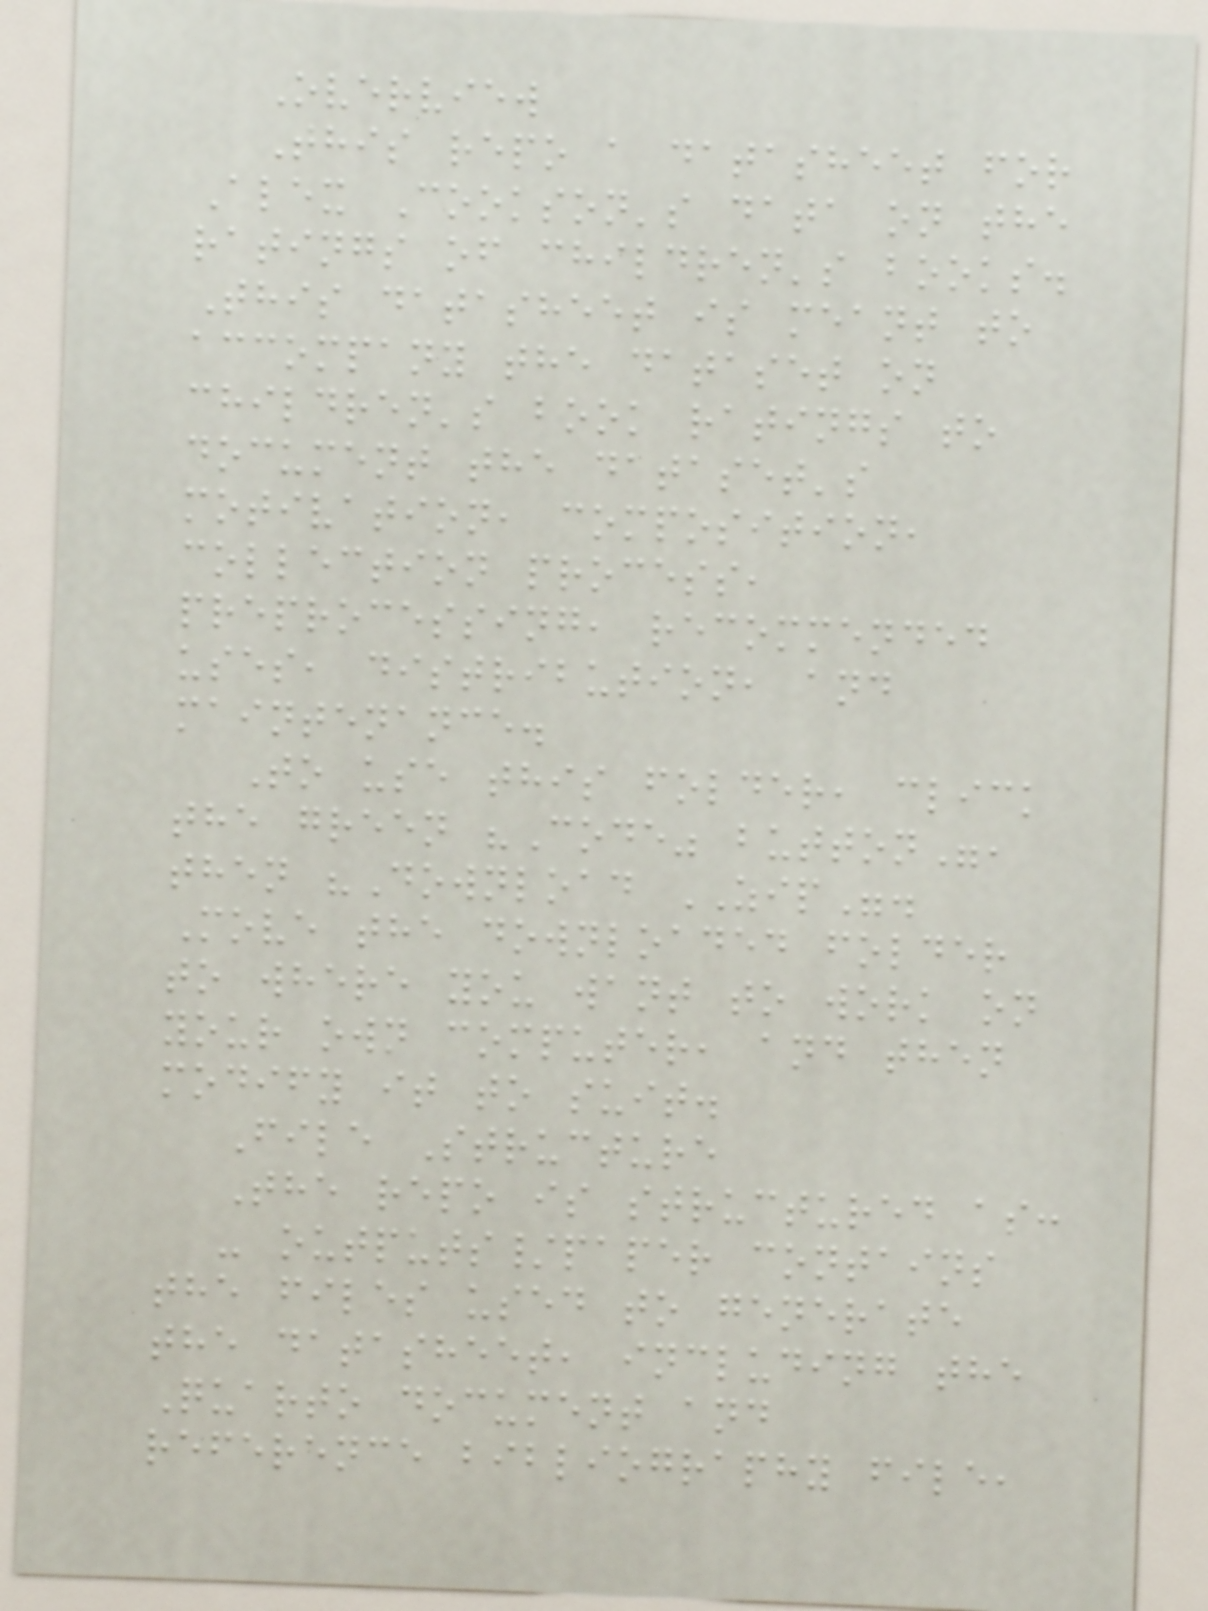Overview
This repo a datasheet for
Alex Cookson's data on the
ratings of children's books.
This datasheet is meant to
accompany the dataset on
children's book ratings to
document the dataset's
motivation, composition,
collection process,
preprocessing, recommended
uses, distribution, and
maintenance.
To use this folder, click
the green "Code" button",
then "Download ZIP".
Move the downloaded folder
to where you want to work on
your own computer, and then
modify it to suit.
File Structure
The repo is structured as:
- outputs/paper contains
the files used to generate
the datasheet, including the
Quarto document and
reference bibliography file,
